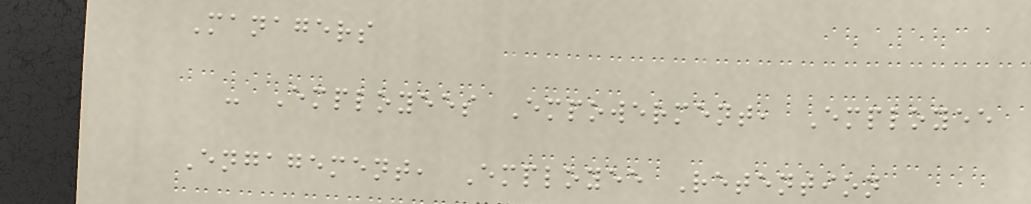Managers
- Employees Empowerment, Employee
Engagement, Employee Retention
